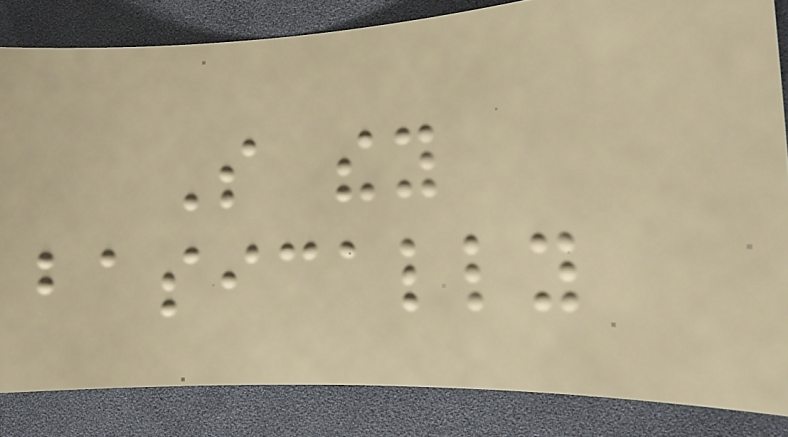So they
basically
